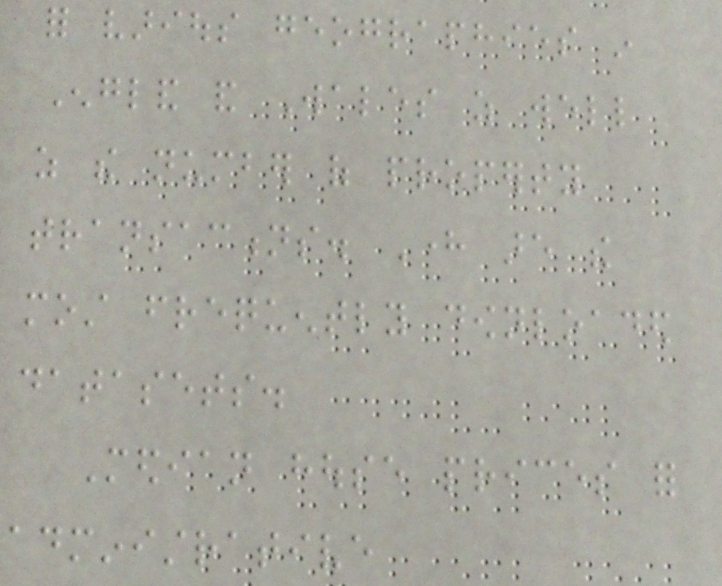for various geographies in
England and Wales as well
as the number of property
transactions. Here are the
most frequently downloaded
datasets.
Median house prices for
administrative
